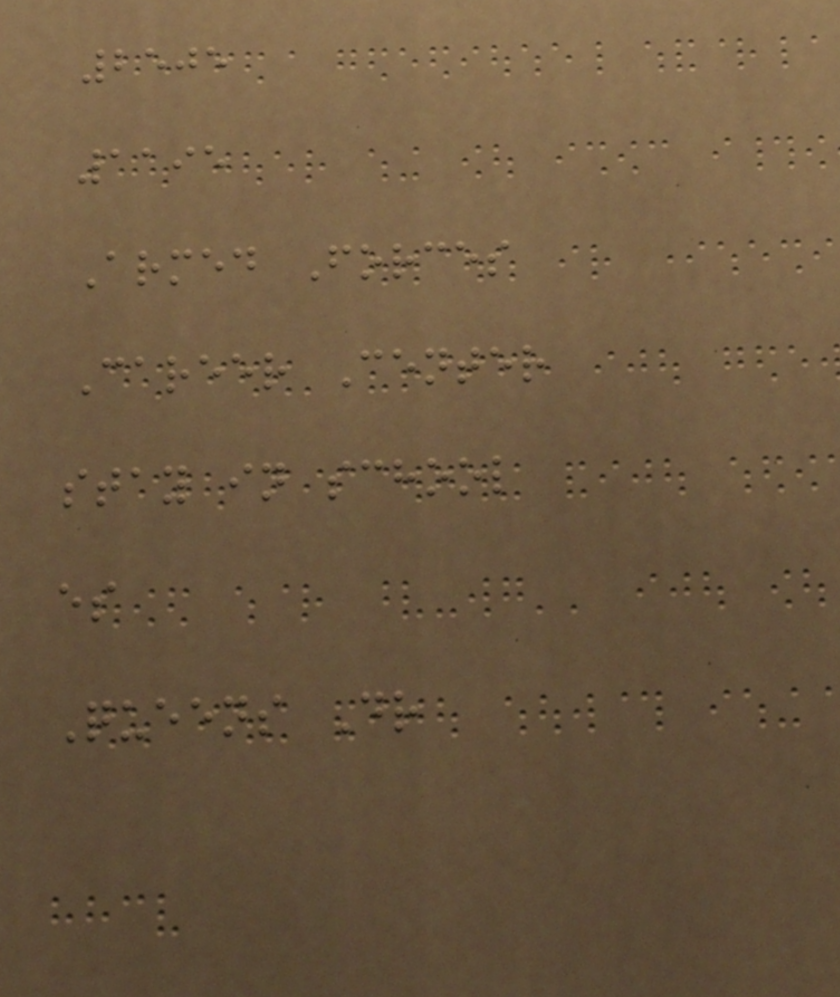2505
1195
Armed Forces
Career Center
stay in school
es
Queens Dr
